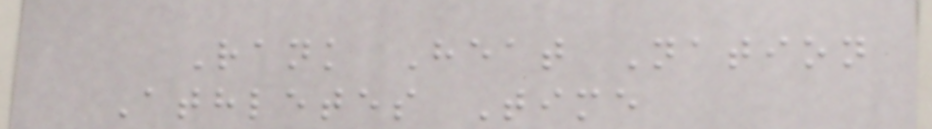Rank Heat Nation
Athletes Time
